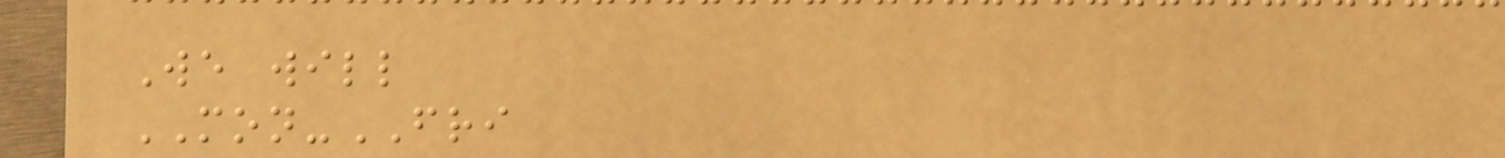We will
MON-FRI
